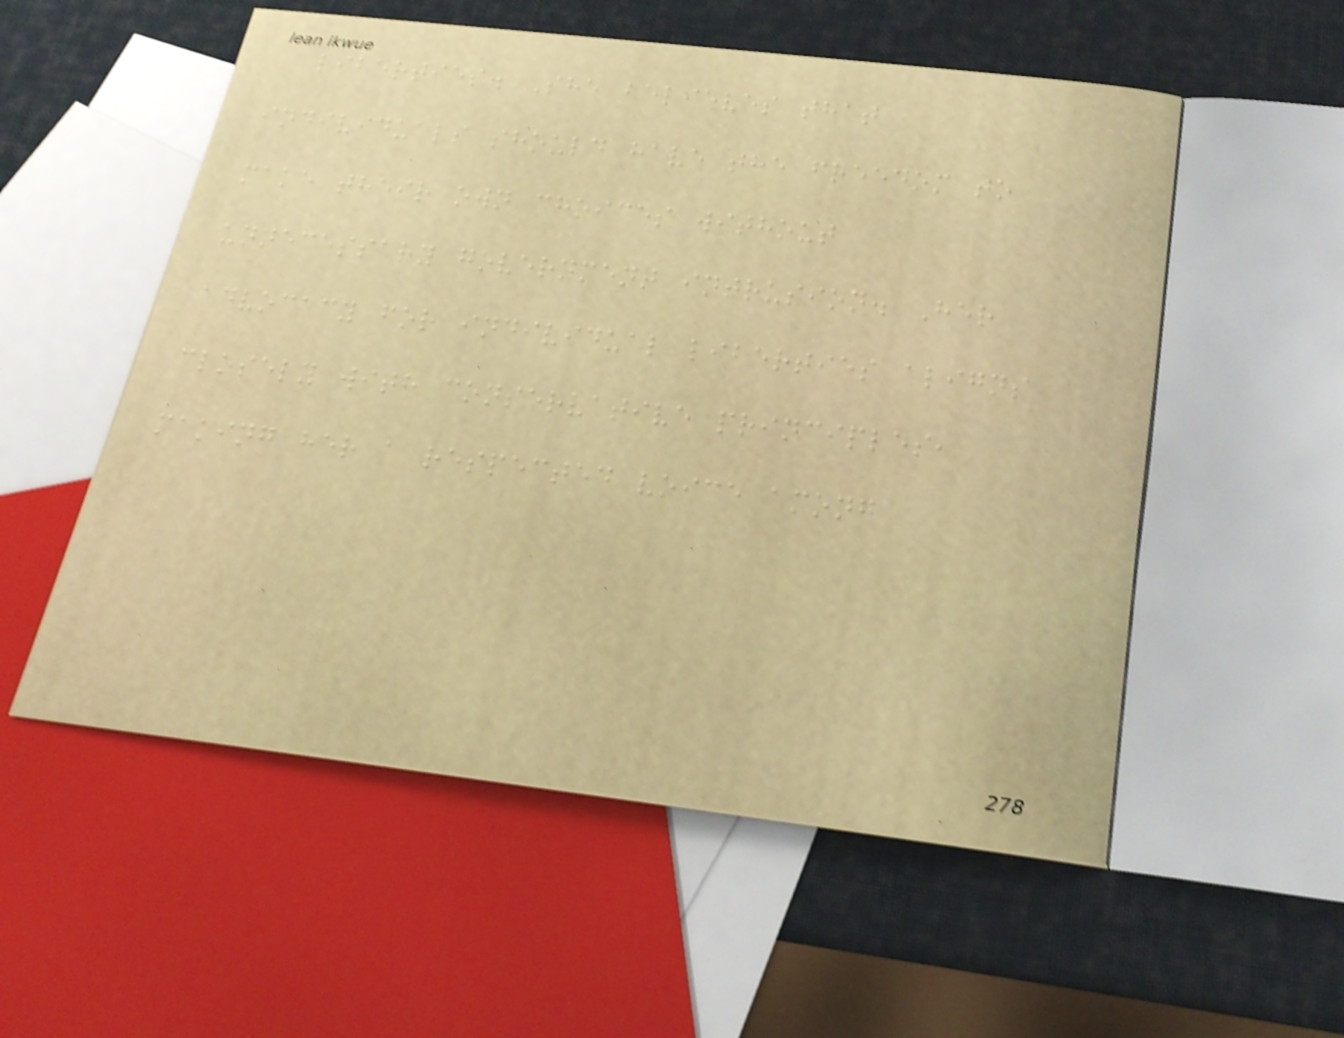liberties. She believes that
individuals should have the freedom to
make their own choices without
unnecessary government intrusion. Her
advocacy for individual liberties aligns
closely with conservative principles,
making her a respected voice among
